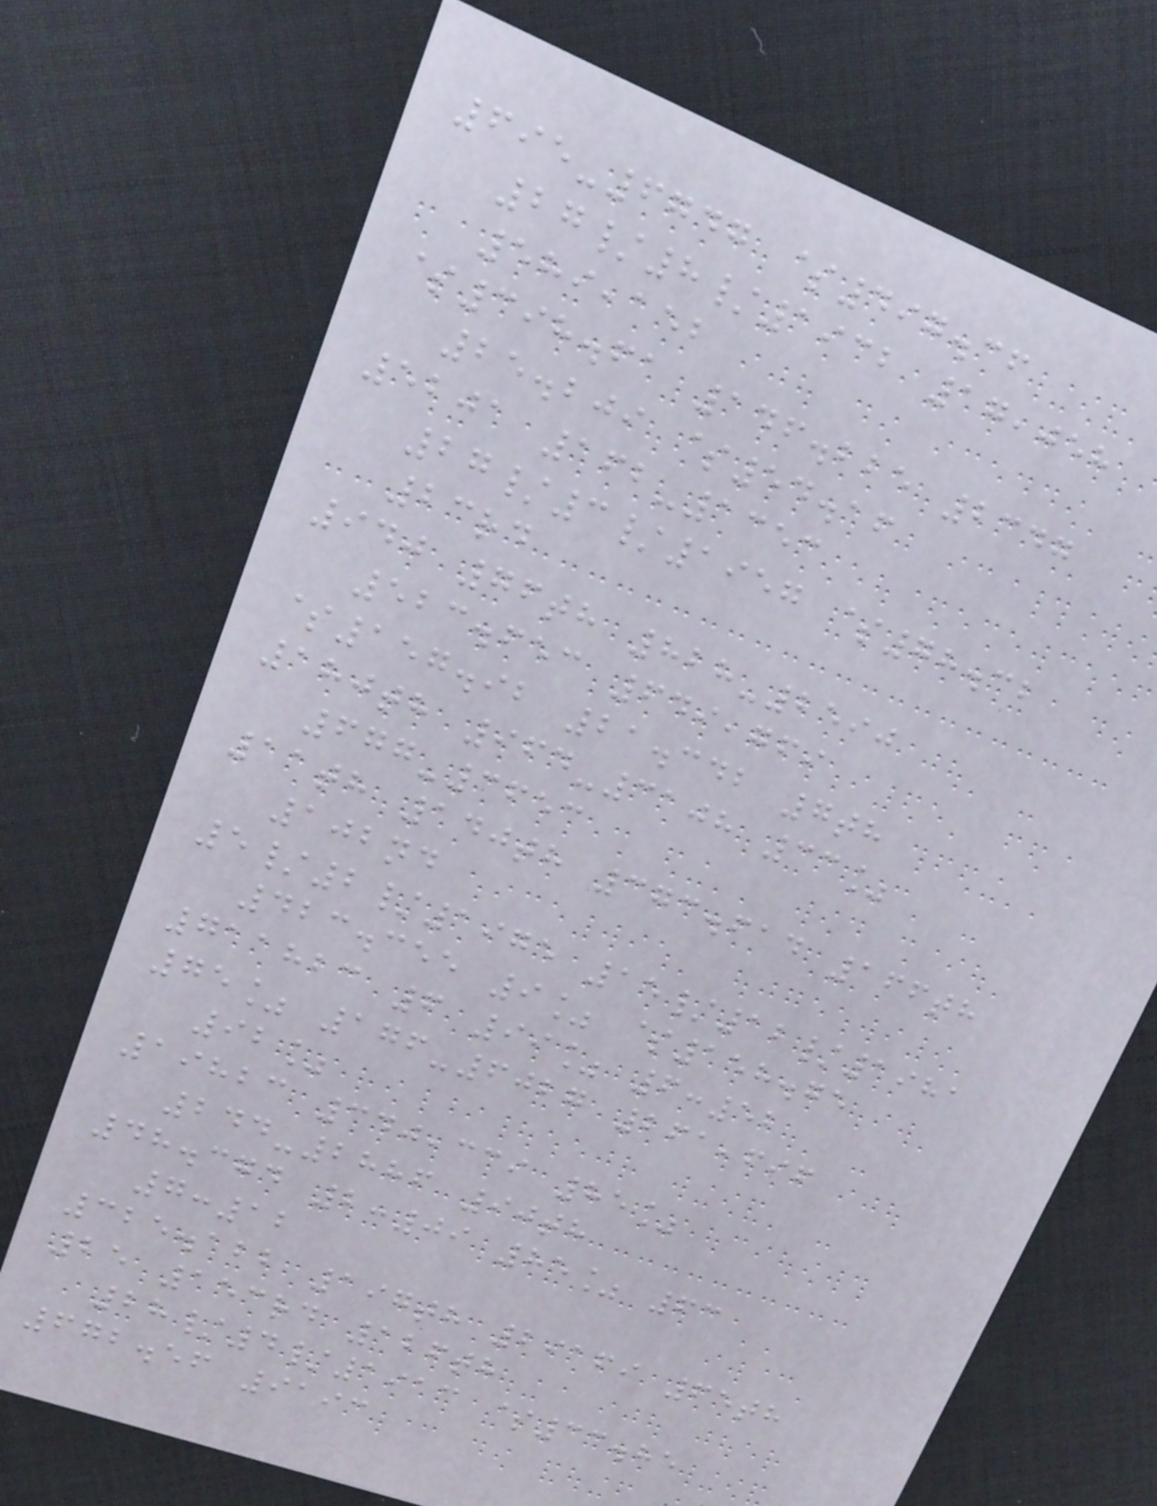695-6747 $497.36
27/8/1932 17,058
589,152
$398.61 146.225 2347
25.209 $54.16
5201 162-1353
27/3/1957 $78.32
23rd
940 76th 828-2590
523.653 649,769
$157.92 21.342 7th
180th 964-3108 33%
677-3653
11th 140th 373.614 166th
102nd
5/2/1975 15/12/1981
423.355 9% $158.75
711823 6 99% 6:52
75% 176-6027 261,696
92%
19823 340,339 85%
244-2886 90th
48.374 2:09 85% 63
7:12
325.122 197th 29169 65th
25 153rd 126th
28/4/1913 $33.85
672.56 9193
